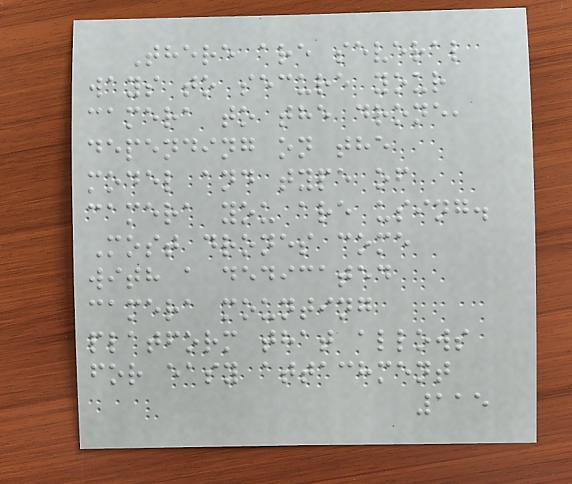There are several
ways to secure your
camera to the drone,
depending on the
model and type of
camera you are using.
Most drones come
with a dedicated
camera mounting
platform that allows
for easy attachment
115
